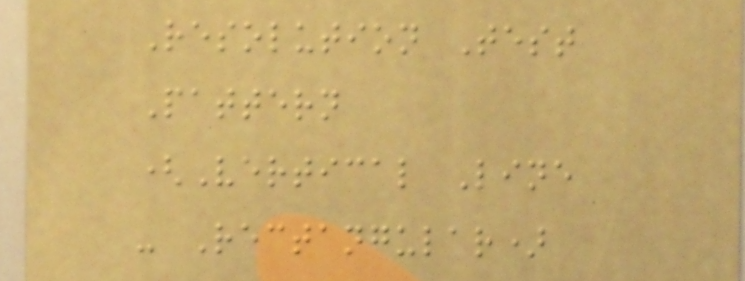Resolution Test
Pattern
(Vertical Line
- Rectangular)
